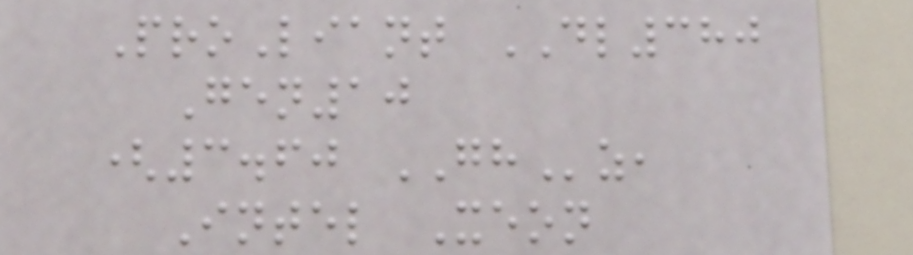ProLiant DL380
Gen10
(3.60 GHz,
Intel Xeon
